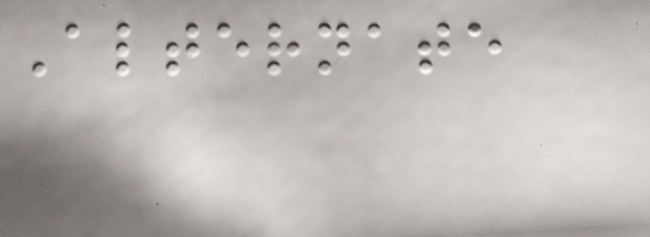Alternate
